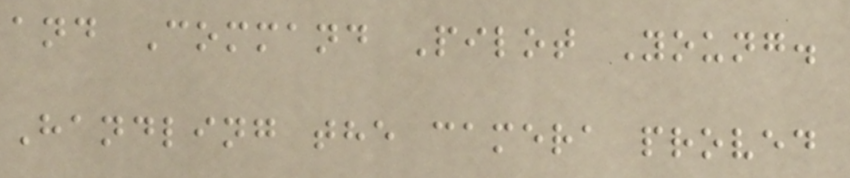and Command Pilot Young.
Handling the camera proved
